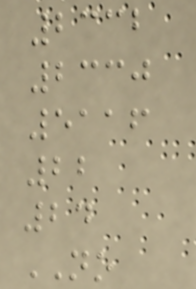2332
2330
5116
22
24
NO
